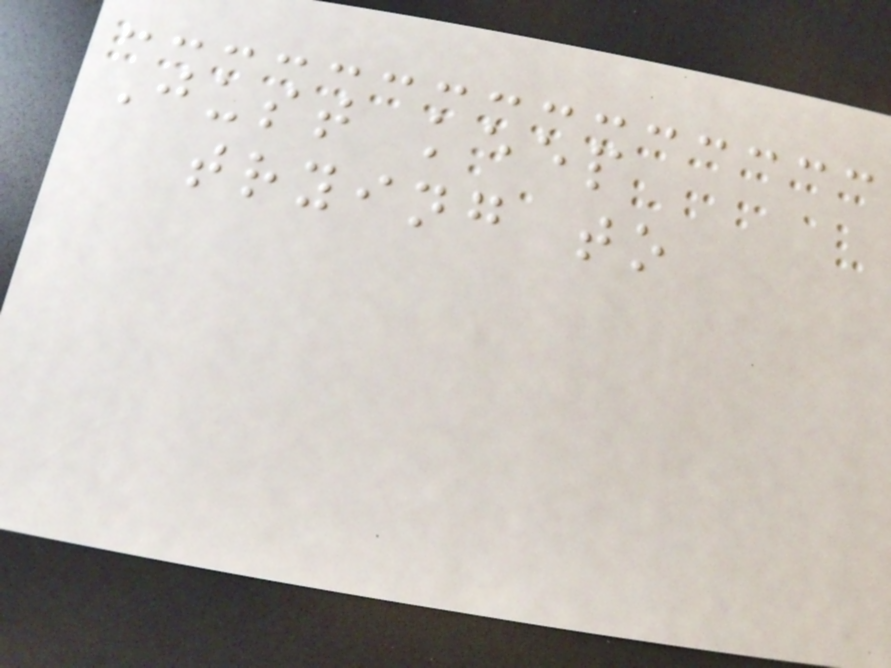Just keep
trying to
